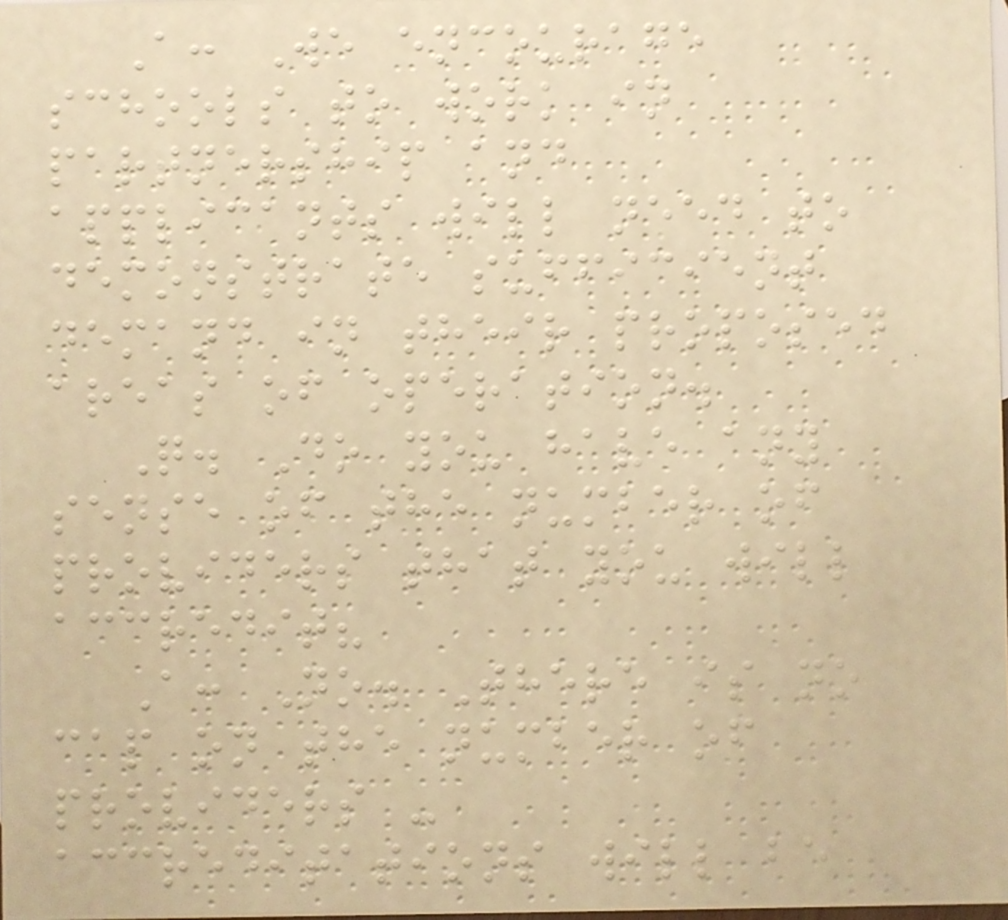A: We encourage
schools to work in
partnership and
applicants will need to
demonstrate sufficient
demand in their proposed
areas of operation.
Q. Do you have any
sense of the number of
providers that you will
accredit?
A: No. There is no
cap on the number of
providers -
accreditations will be
